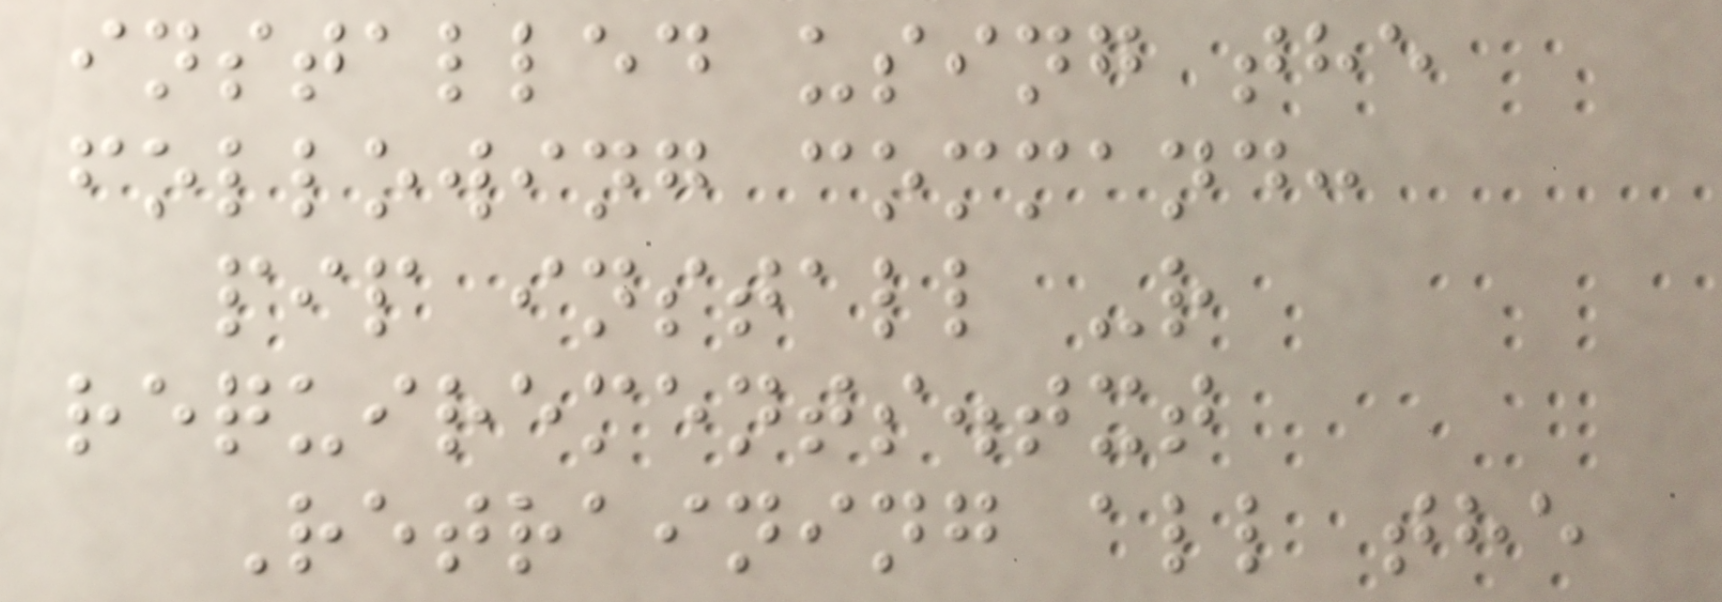installed using the
following command:
pip install -r
requirements.txt
Retraining all the
